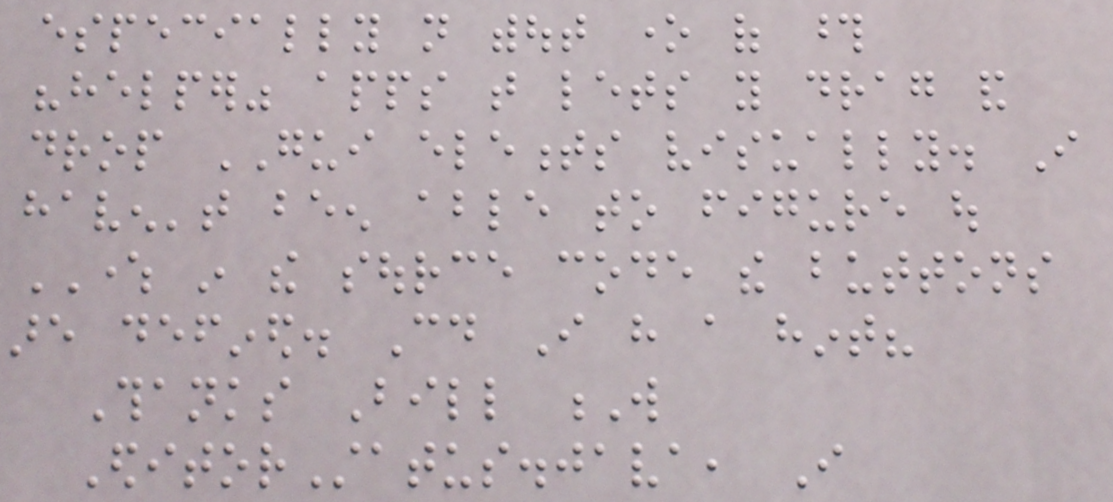especially not without one of those
"helper" apps that lets you drag and
drop GUI elements visually. I
haven't been able to figure out
WHERE in the source code the buttons
are defined. Could I have a hint?
Thanks Bill W
EditorStatus.java, I
